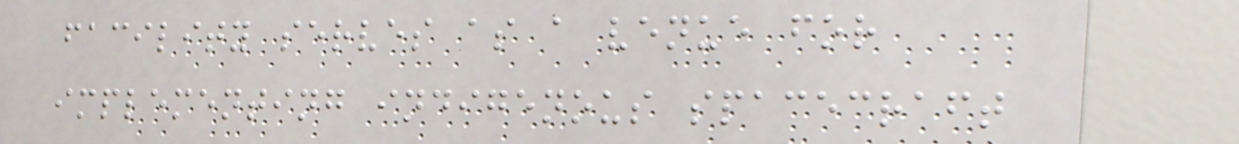facility serves as a venue for
implementing indigenous spacecraft
